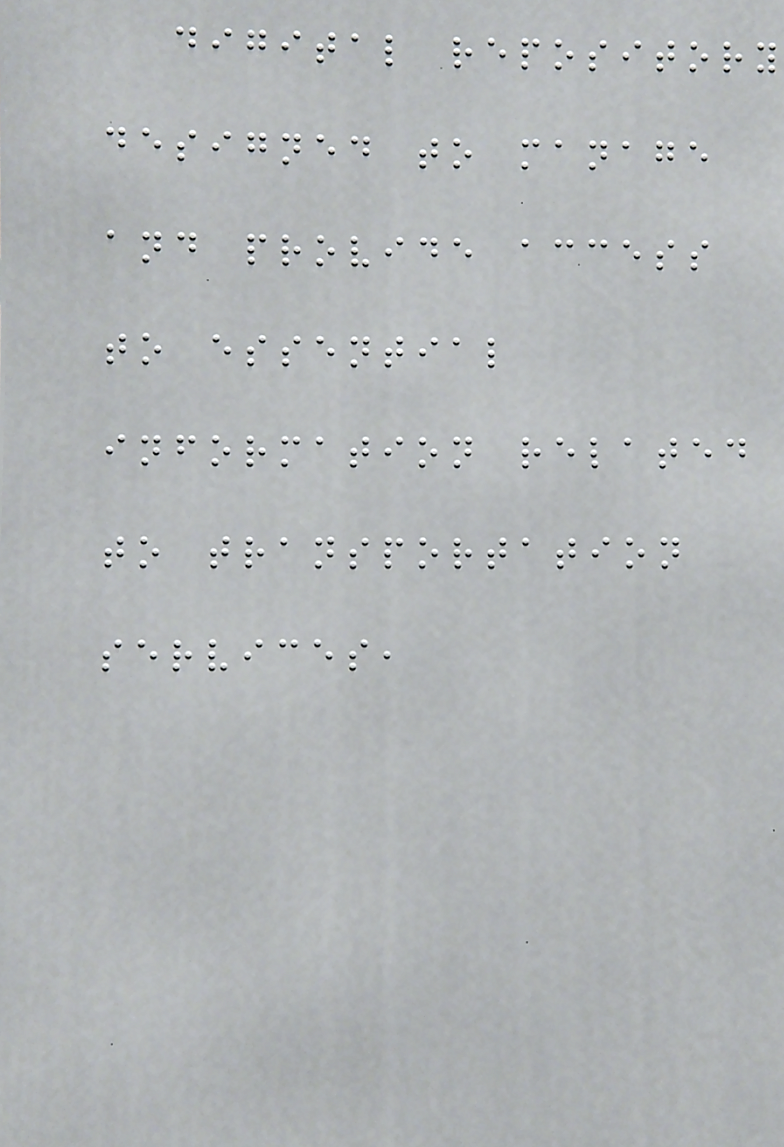digital repository
designed to manage
and provide access
to essential
information related
to transportation
services,
